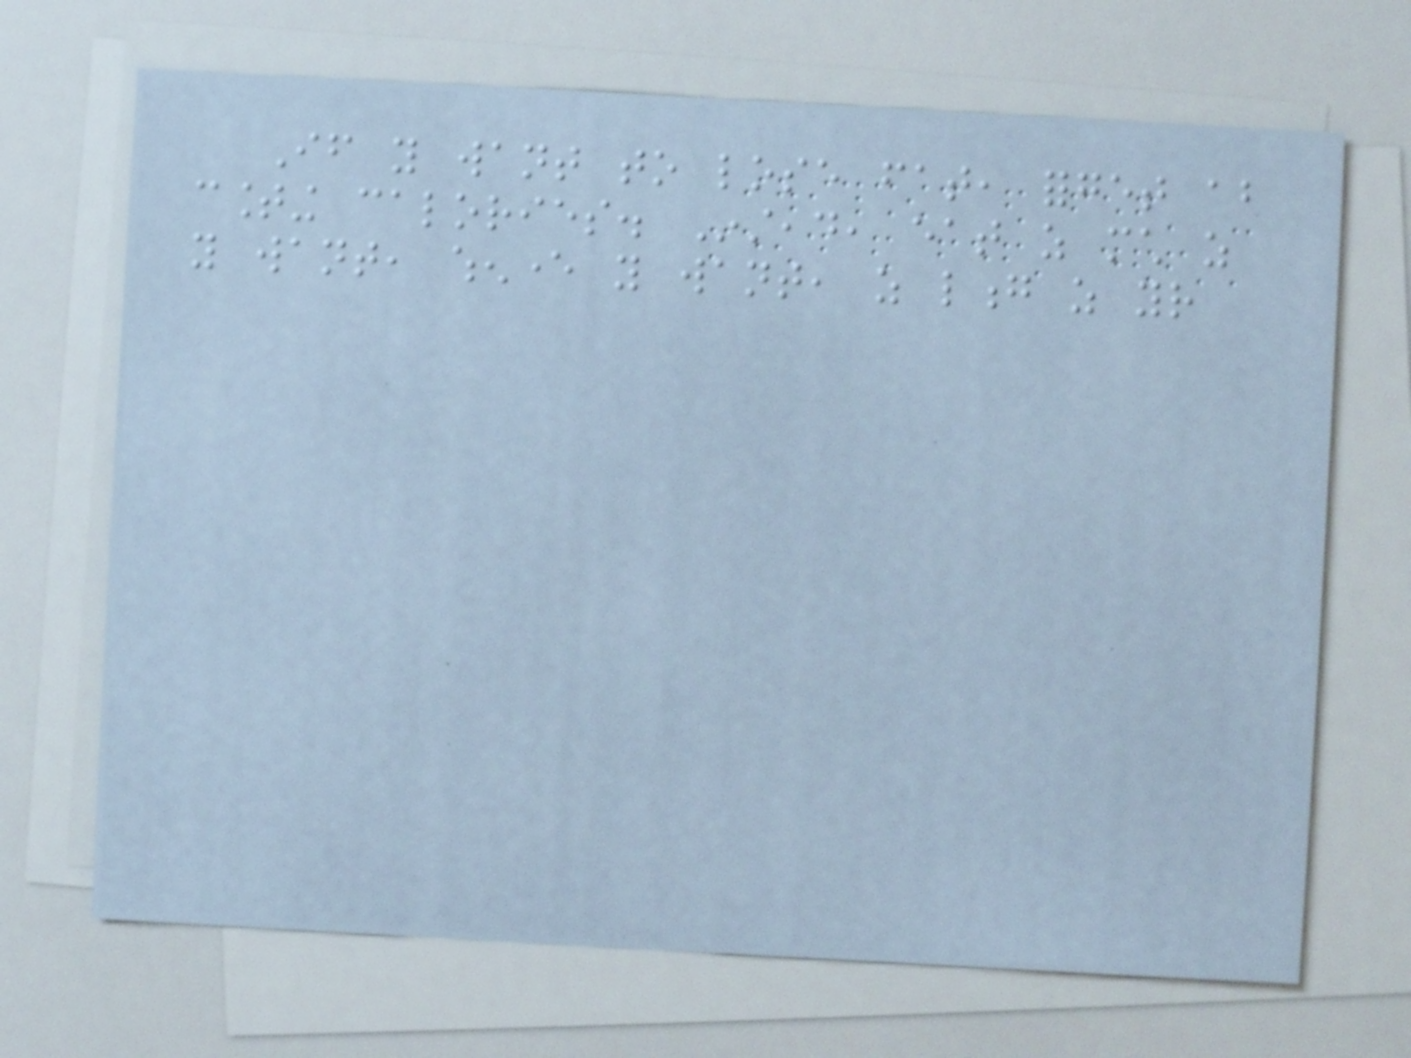If you want to lose fat, forget about
counting calories. Instead, eat as much as
you want, whenever you want, as long as your
